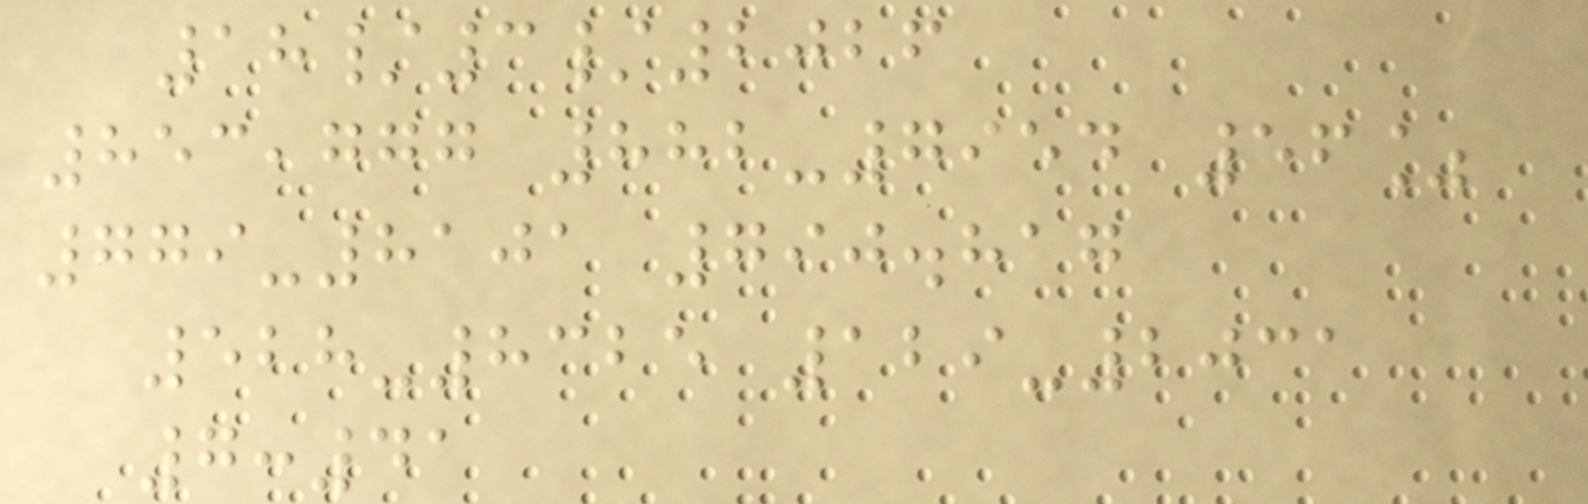18/3/2026
853,777 882-7954 56%
779-8101 790.817
528-8325 129-2031
7:41
